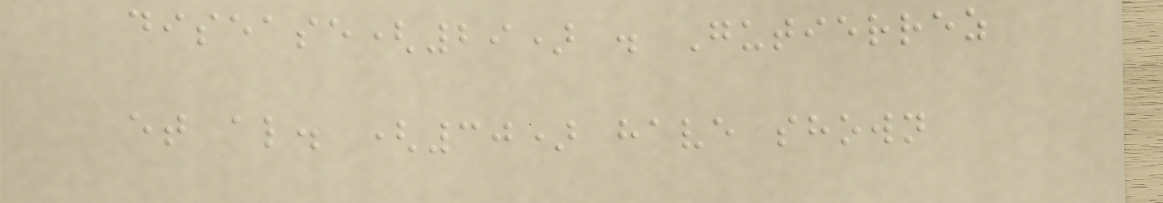disease(29) . Gutierrez
et al. (30) have shown
